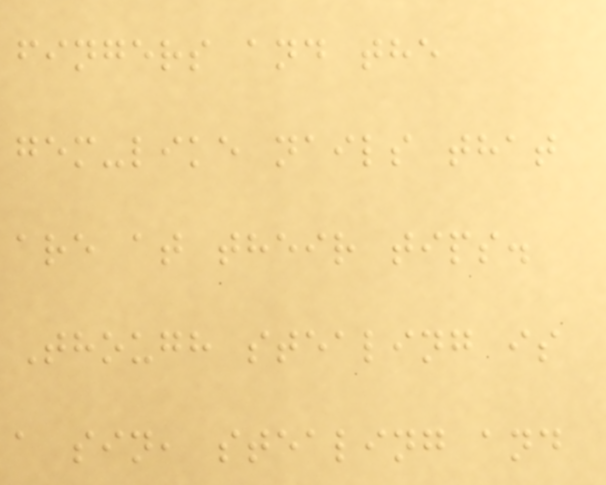fingers and the
gem-like nails that
are at their tips.
Though stealing is
a sin, stealing and
